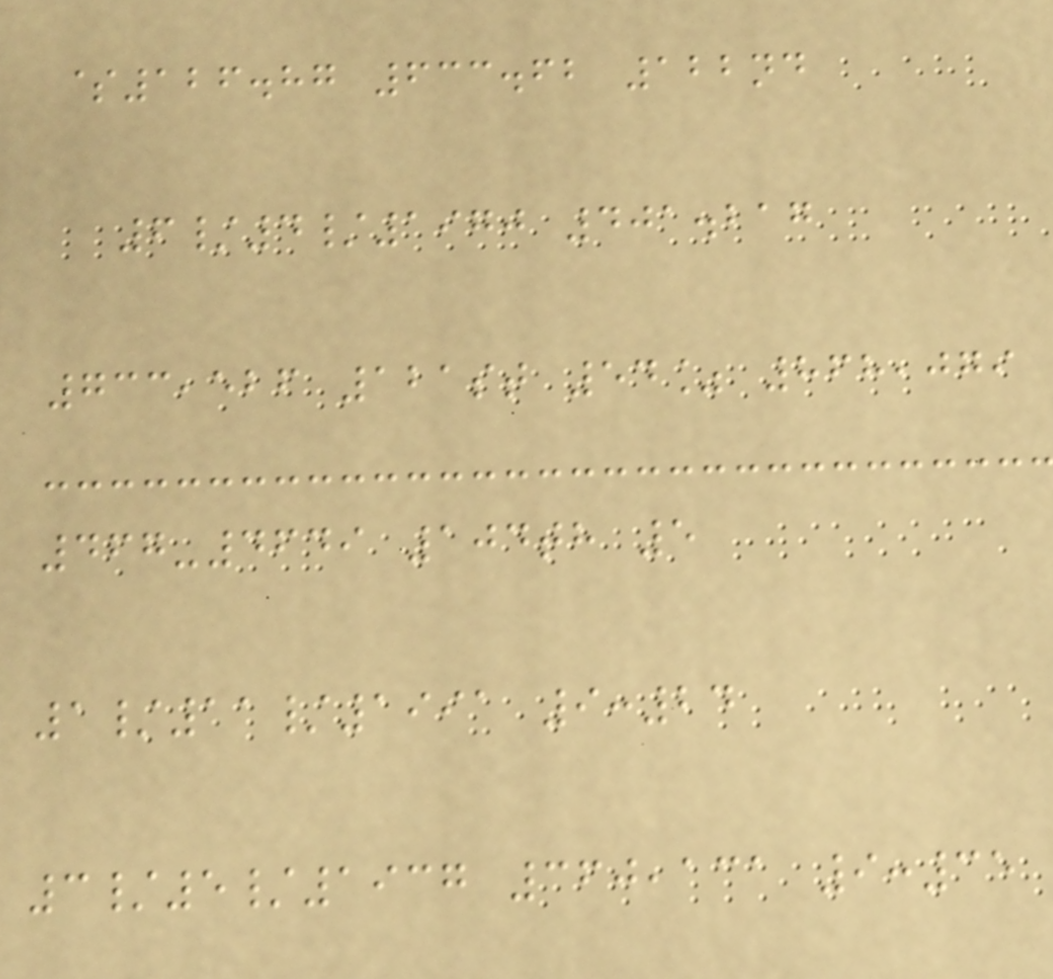$126.87 633.62 122nd
6/4/1970 401.217
733,526 121st 54% 868,079
467-4649 104th 5
1/11/1991 9:24
3/5/1937 360,131 9:35
